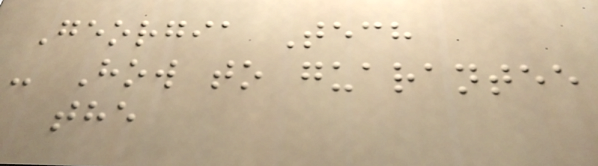Georgia Tech
- How to guarantee
the
